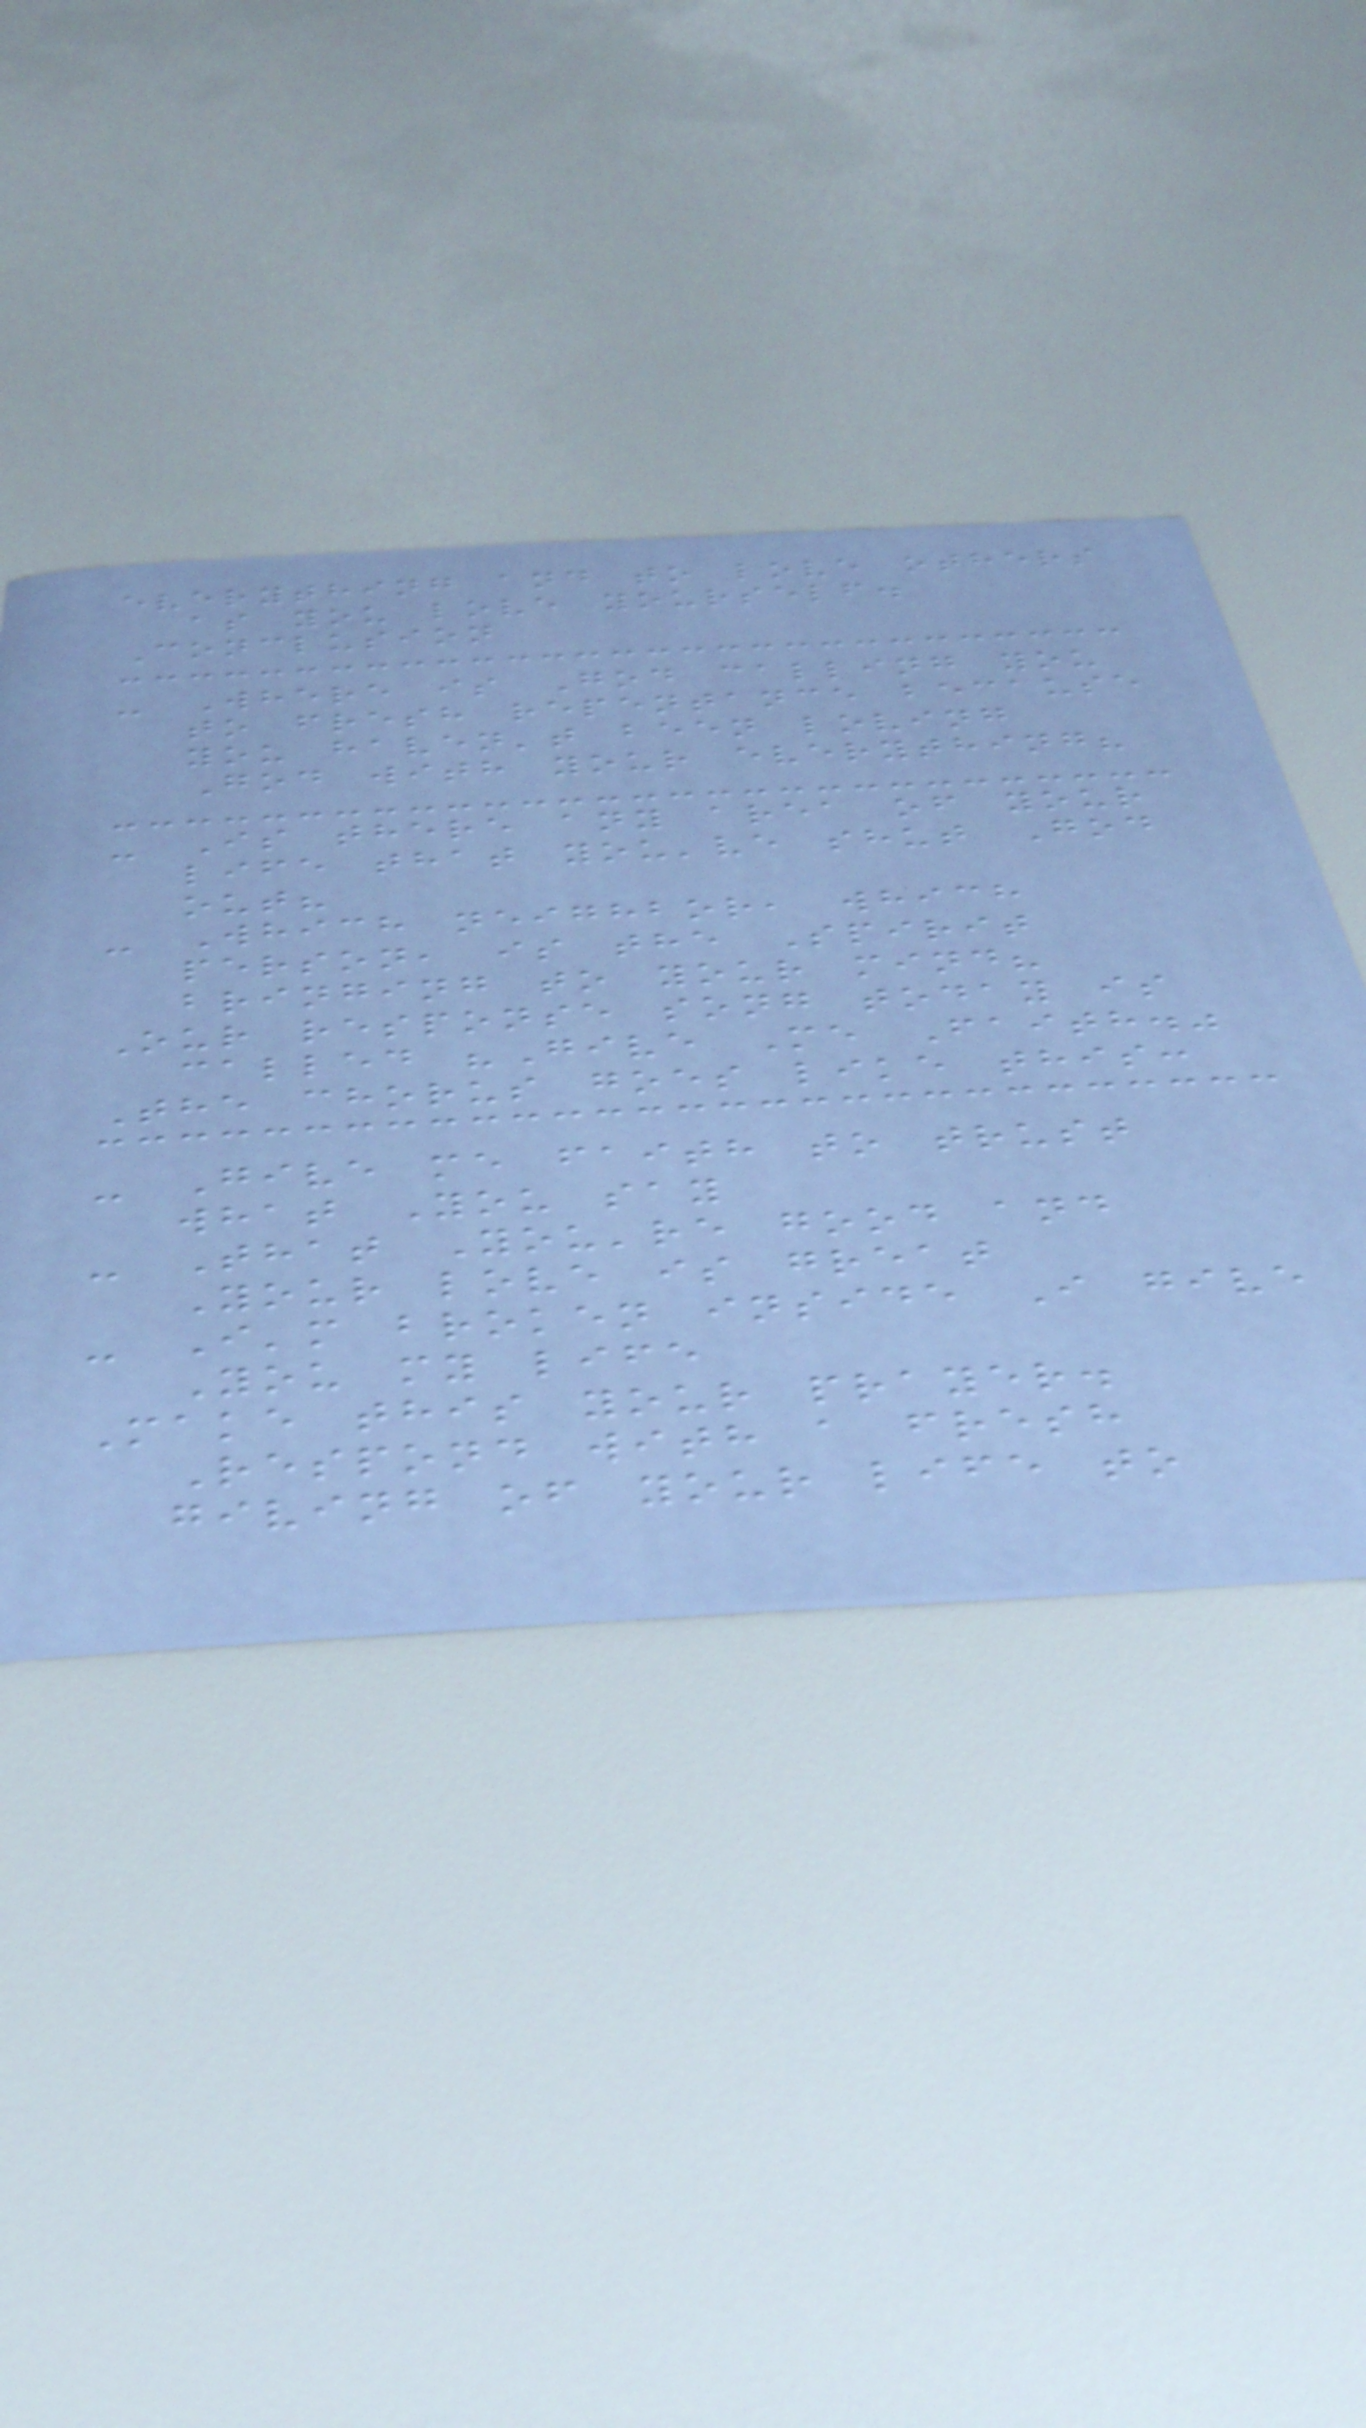everything and to love others
as you love yourself.
Conclusion
- Where is God calling you
to fresh repentance because
you haven't been loving
God with your everything?
- Is there any area of your
life that you've shut God
out?
- Which neighbor, which
person, is the Spirit
bringing to your mind?
Our response song today is
called "Give Me Faith."
The chorus goes like this:
- Give me faith to trust
what You say
- That You're good and
Your love is great
- I'm broken inside I give
You my life
Make this your prayer.
Respond with a fresh
giving of your life to
